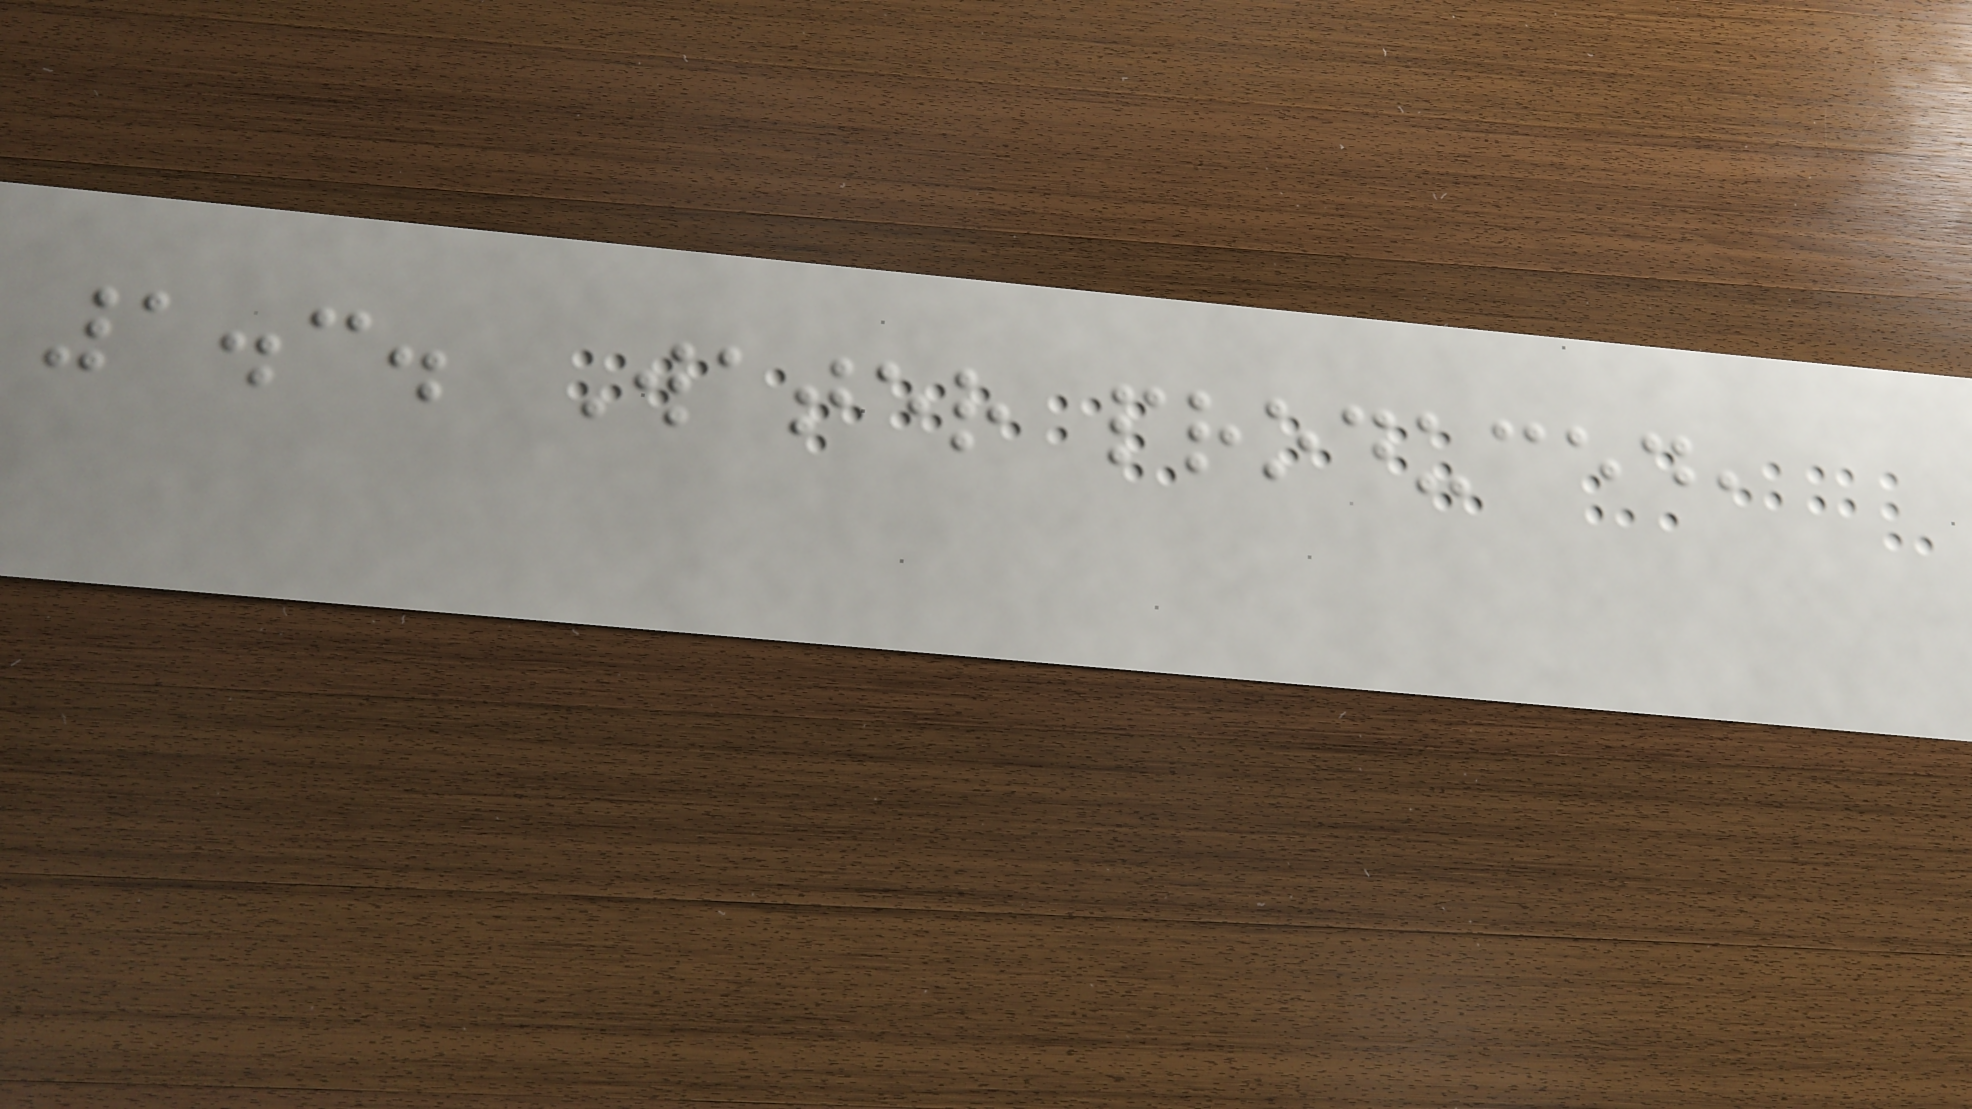1.3. Water produced,
